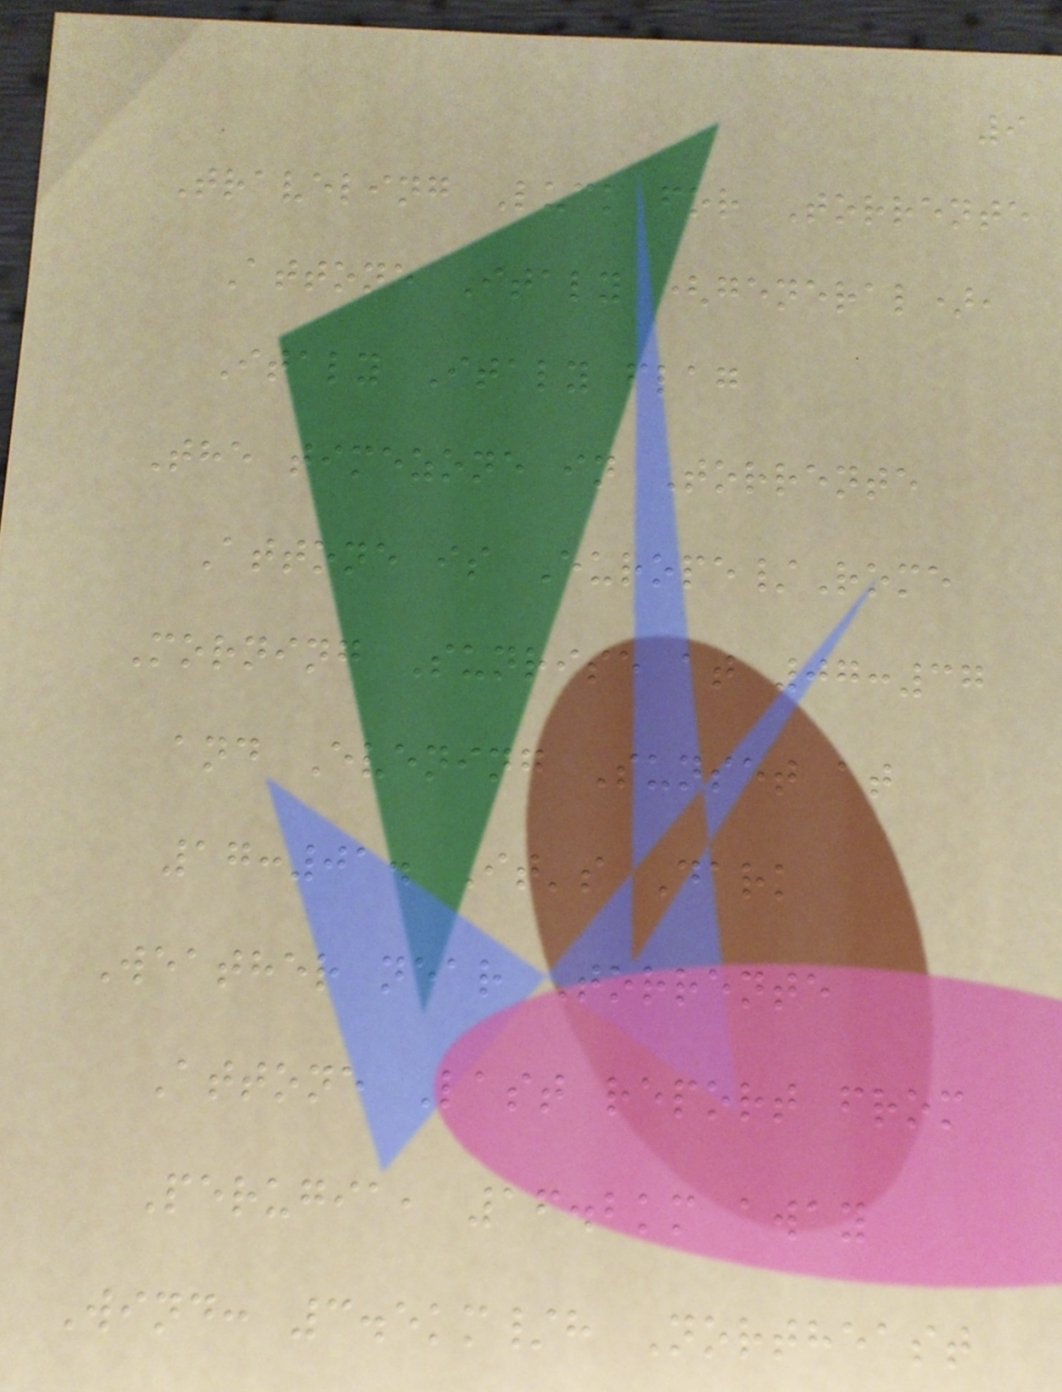9
Traveling Luck for Torrente
Attone Italy (general),
Italy Italy flag
The timezone in Torrente
Attone is Europe/Rome
Morning Sunrise at 07:37
and Evening Sunset at
17:01. It's Dark
Weather near Torrente
Attone Last report from
Perugia, 16.2km away
Wind: 3.5km/h Northeast
